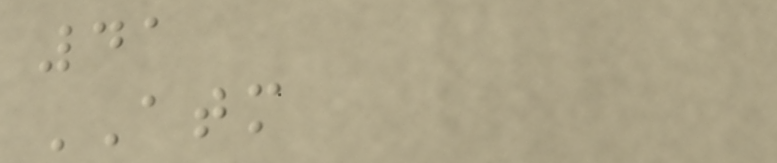41
ATM
